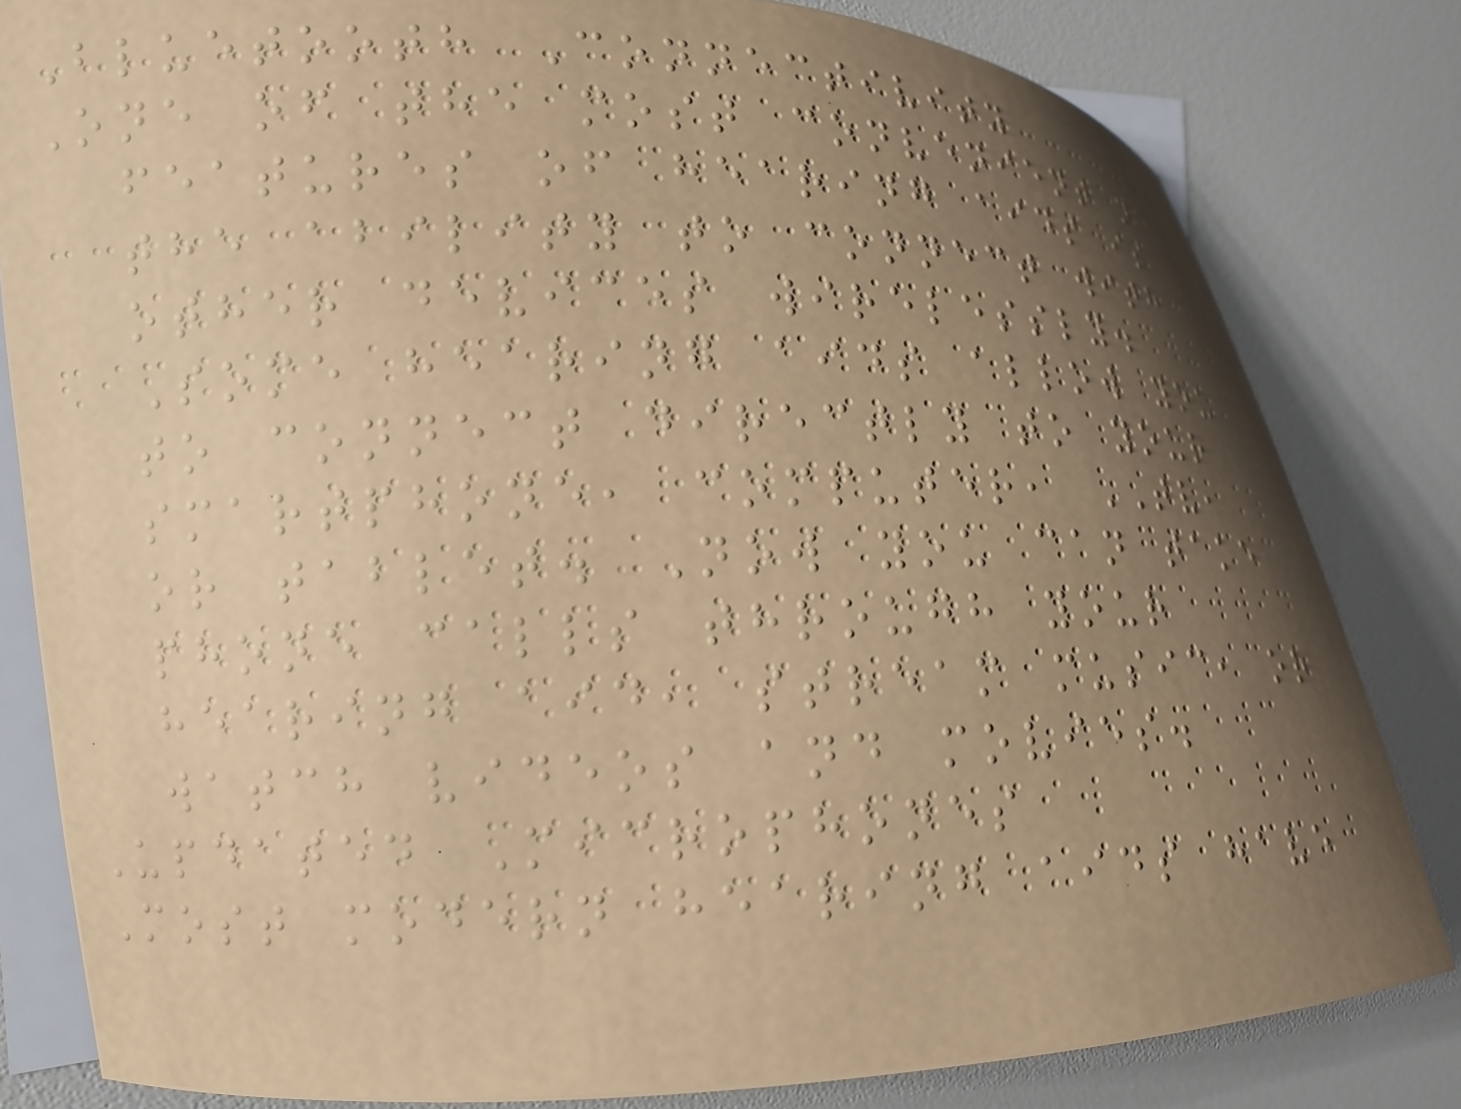Bluetooth Connectivity
One of the most convenient new
features of hearing aids is
the ability to connect with
other devices wirelessly.
Some hearing aids allow you
to connect directly to your
smartphone, computer, TV,
or tablet. Now you can take
phone calls through your
hearing aid, stream music, or
watch videos and movies.
Updated Microphones
Most modern hearing aids have
